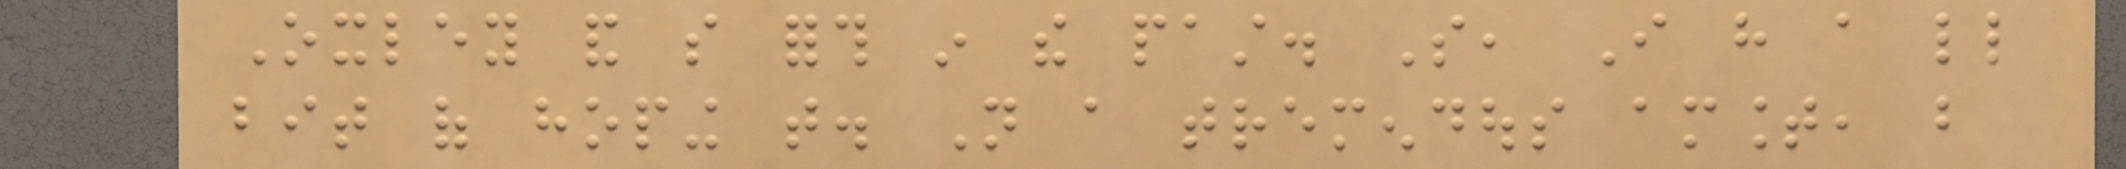Oxley and so forth in the past. So, I have a little
bit of hoping that. Not a tremendous amount, but
